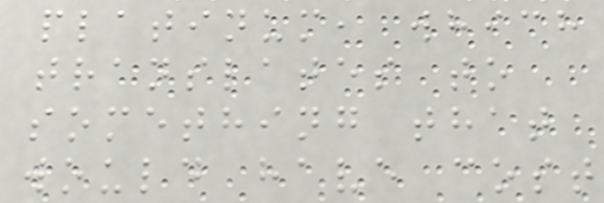platinum, which
translates to
something that
would have cost
